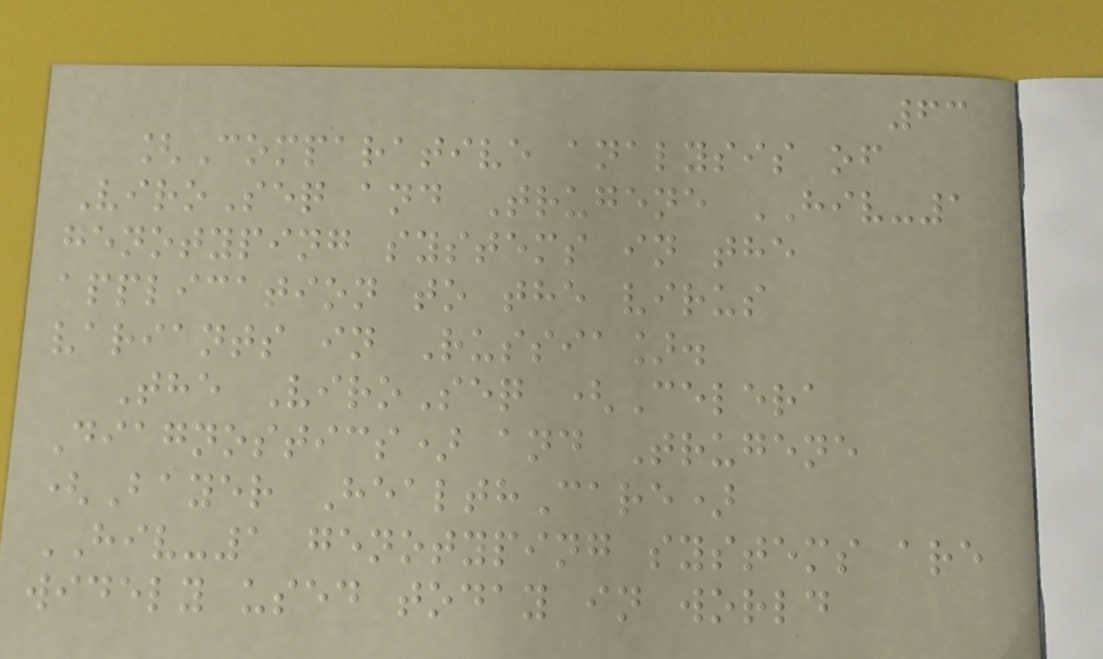63
[Comparative analysis of
ViroSeq and Trugene HIV-1
genotyping systems in the
application to the virus
variants in Russia].
The ViroSeq (Celera
Diagnostics) and Trugene
(Bayer HealthCare)
HIV-1 genotyping systems are
widely used today in world
